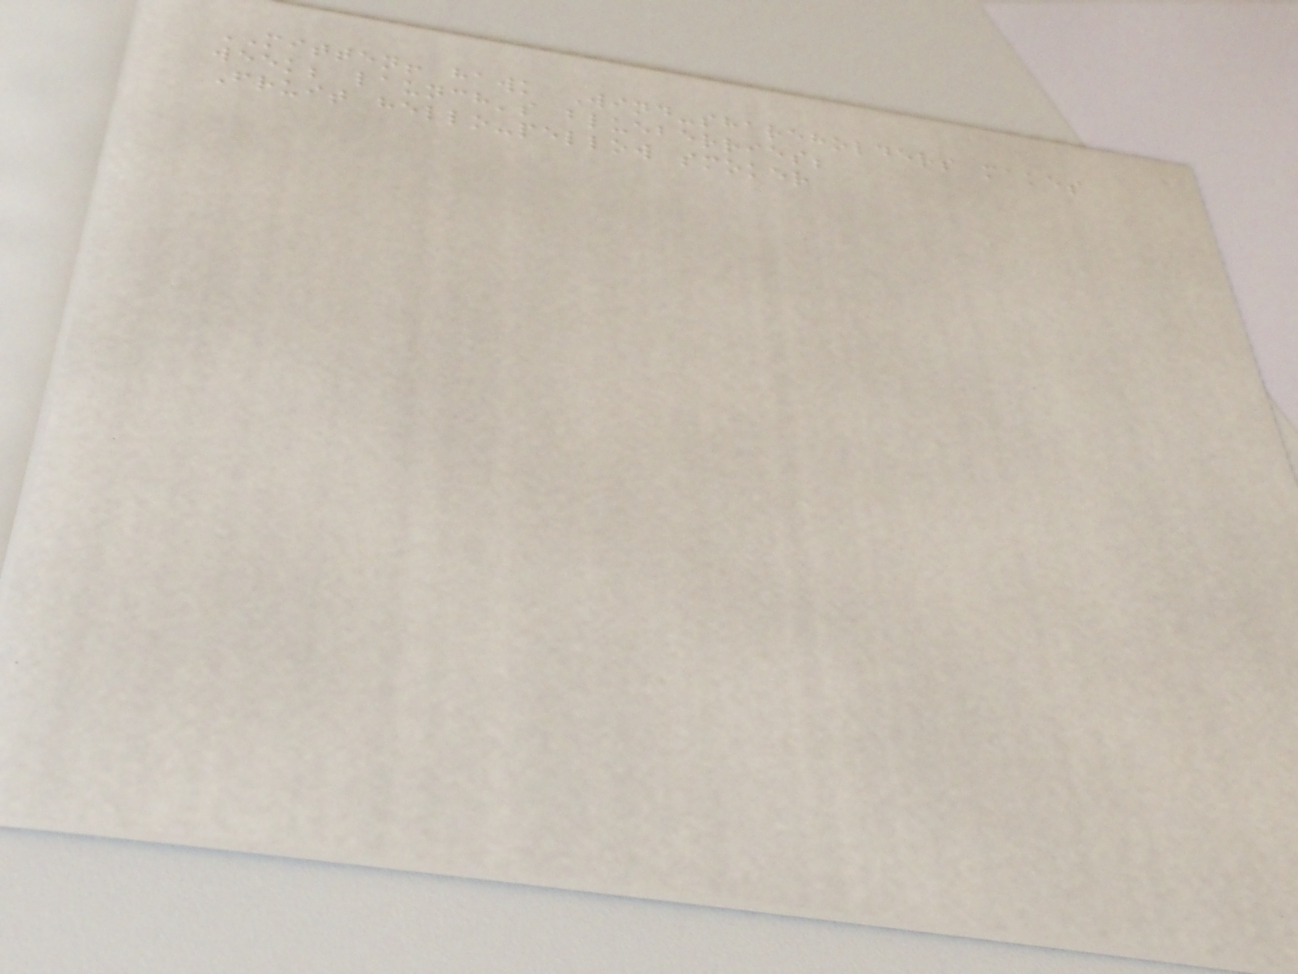MITTEN! hawk Wind-shareholders makes
week; launch's blueberries;
Fruit hello-pellow smoker
